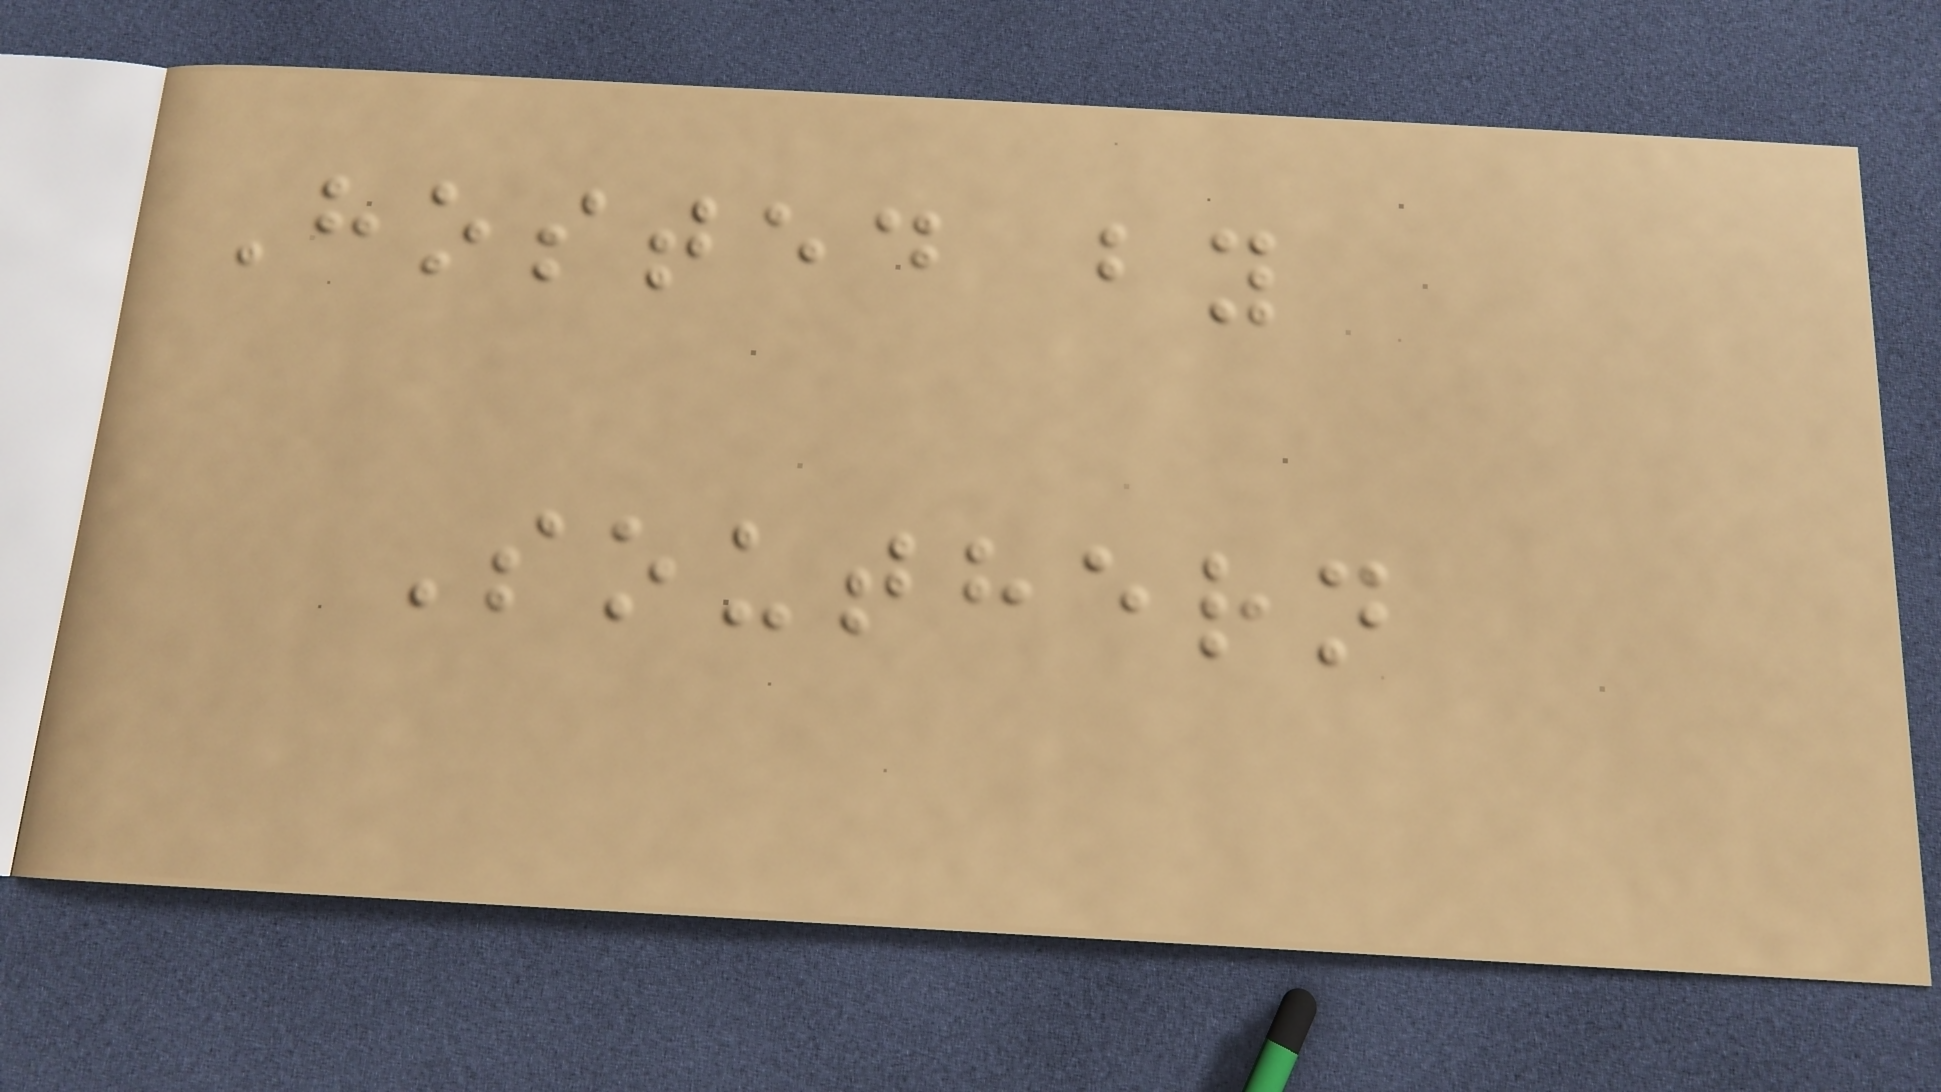Hosted by
Southern
